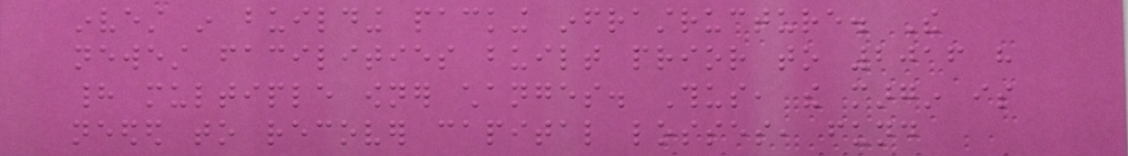invest in building packing infrastructure. The
newest facilities built prior to 2016 have
had multiple owner changes. Thus, the margin is
needed to recover capital losses, fund
